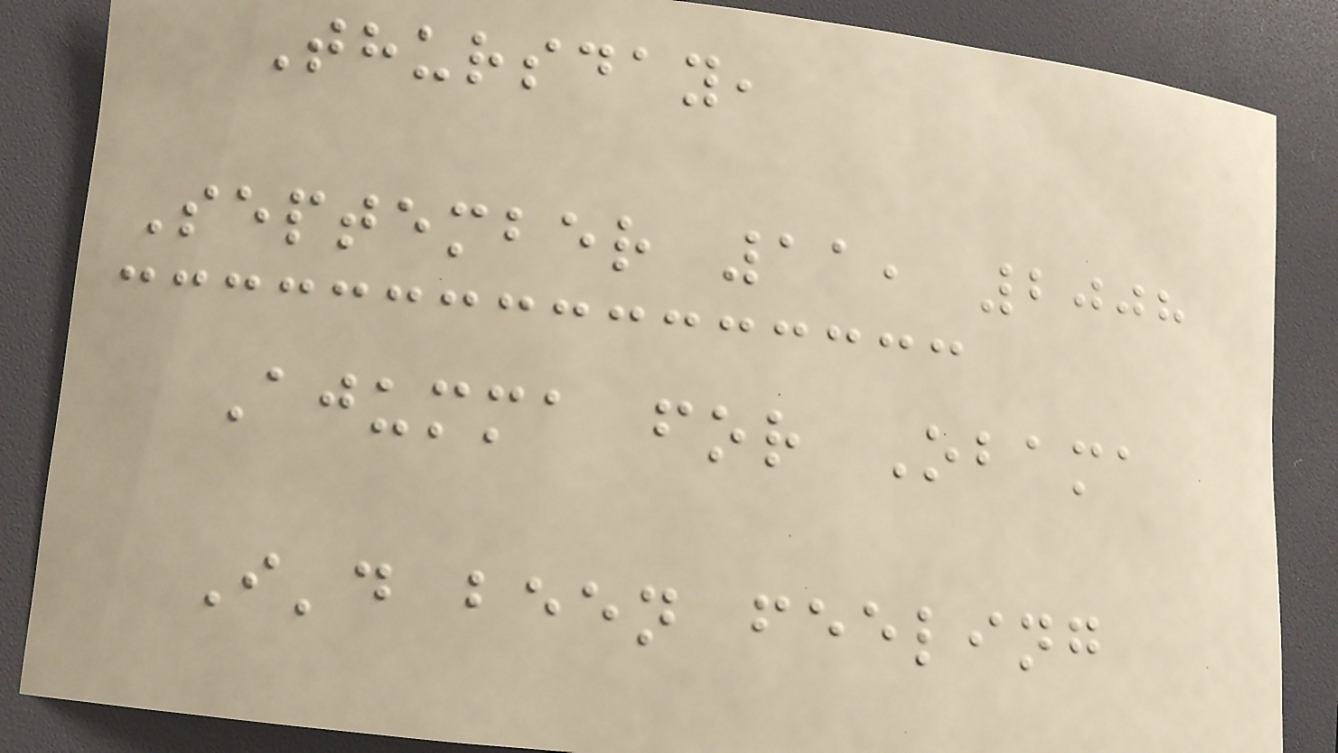Thursday,
September 11, 2008
Ajumma for Obama
I'd been feeling
